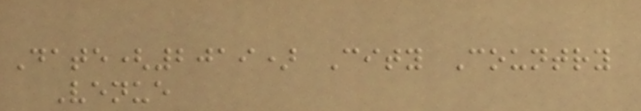Date(2019) City Country
Venue
